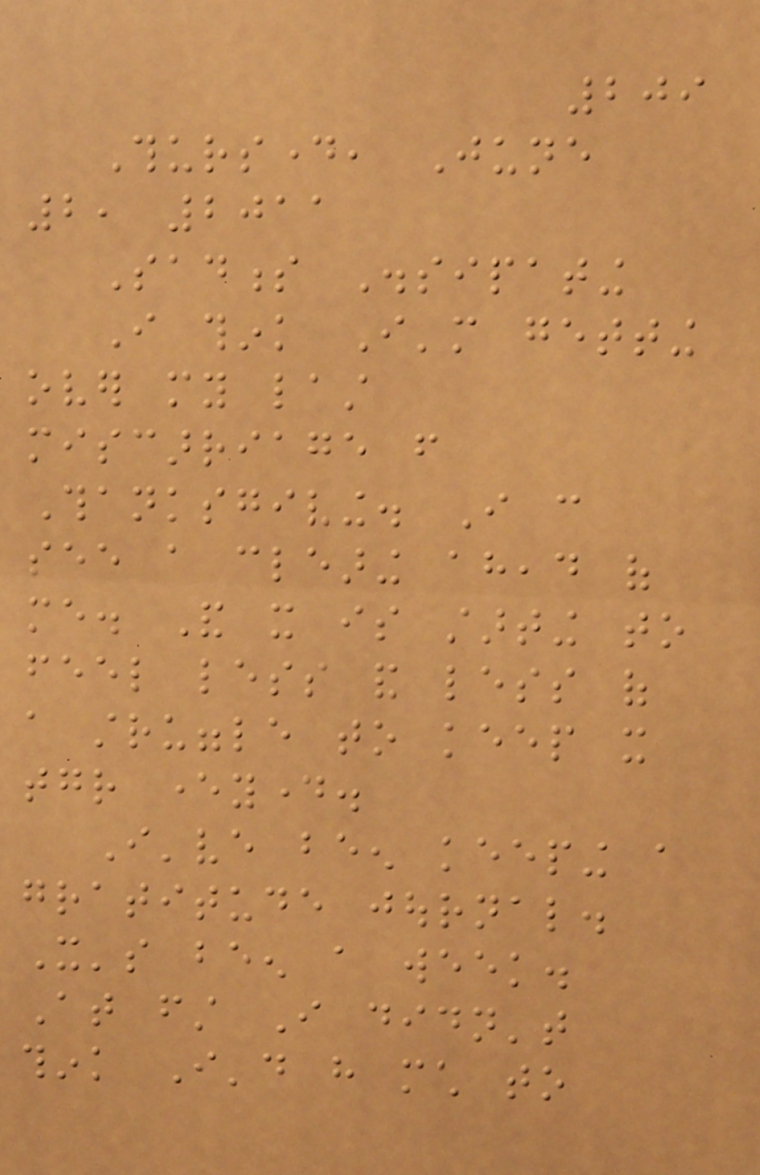209
Thursday, June
2, 2011
Sadness Dissipating
I think I'm getting
over my last
miscarriage from
Thanksgiving. I can
see a clearing ahead of
me. And it is starting to
feel less and less of
a struggle to keep it
together everyday.
I've been keeping a
gratitude journal.
It's been a week.
At first I didn't
think I'd have much to
